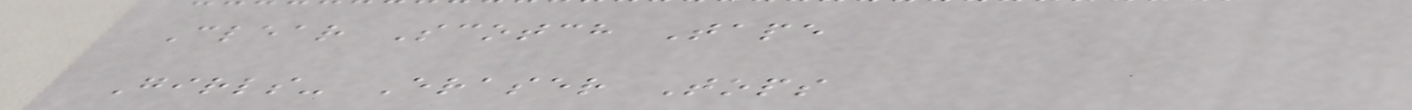Clear Scotch Tape
Girls- Eraser Tops
